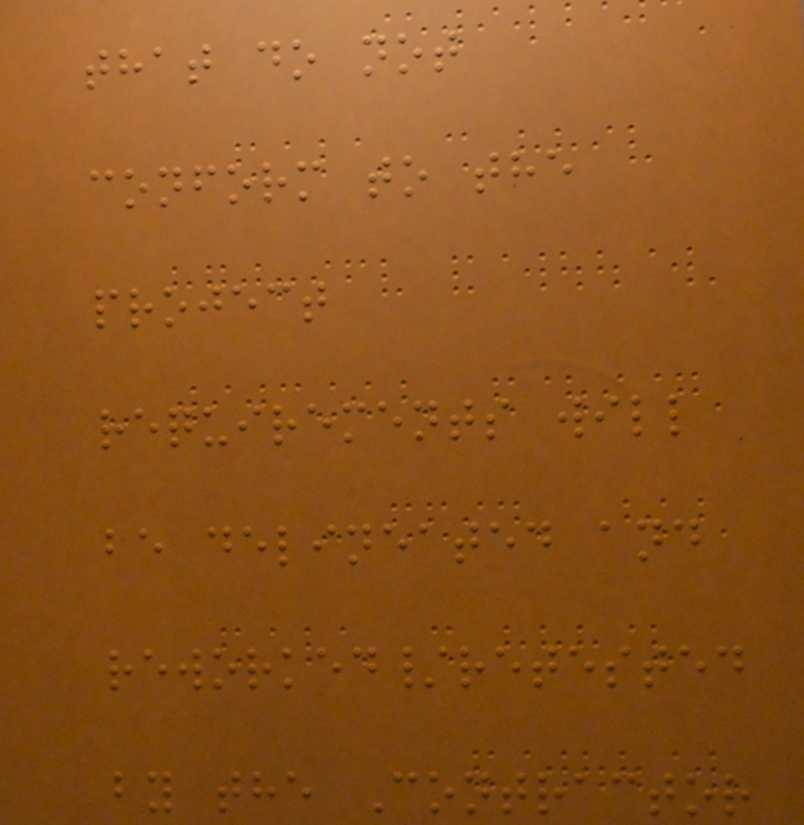that do not
conform to the
project
requirements will
be delineated and
reworked/retested
by the Contractor
